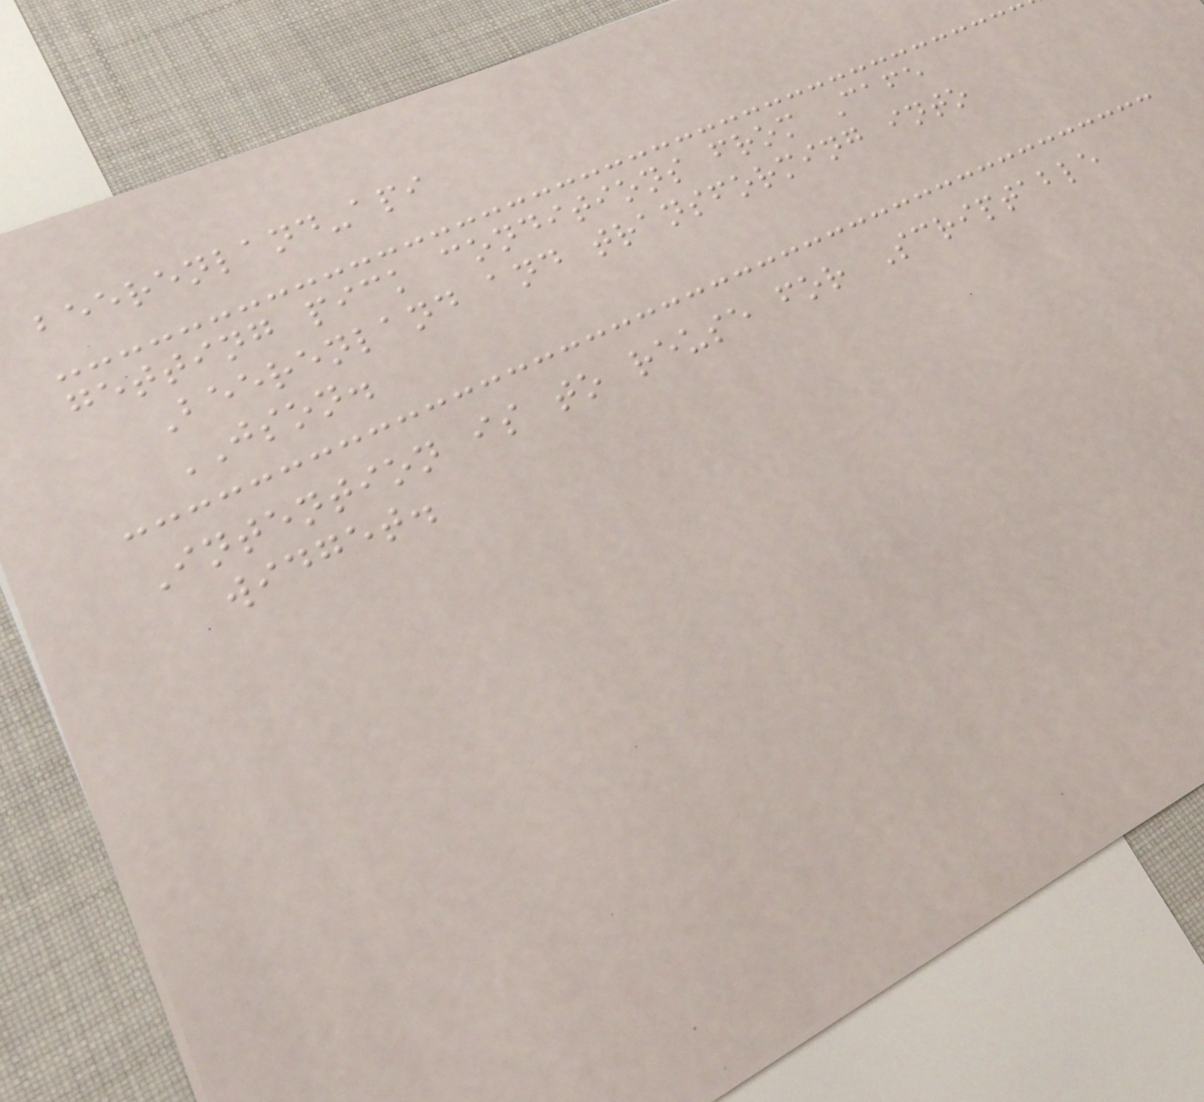beerenland-api
getting pick conditions from Cafe
Beerenland and transforming into
JSON.
Intention is to reuse for Scriptable
widget.
